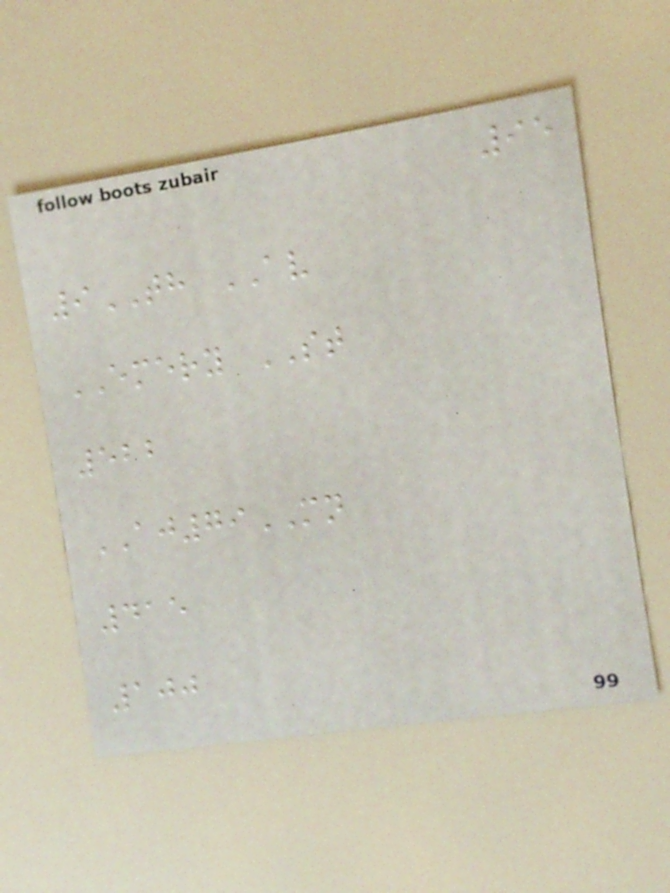95
9TH AV
EMERY ST
522
AJ79MN
415
100
